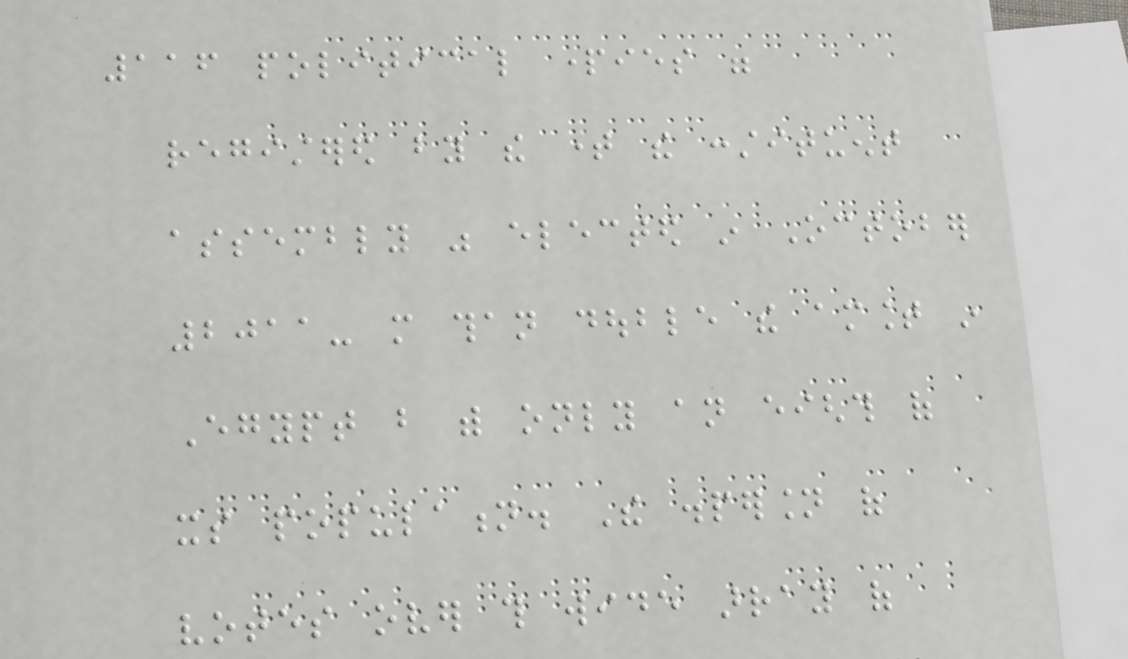116 political parties were
registered by the time the constituent
assembly was elected in October
2011- more than double the amount in
Egypt but with only an eighth of
its population. The dispersion of
votes over this wide array of
